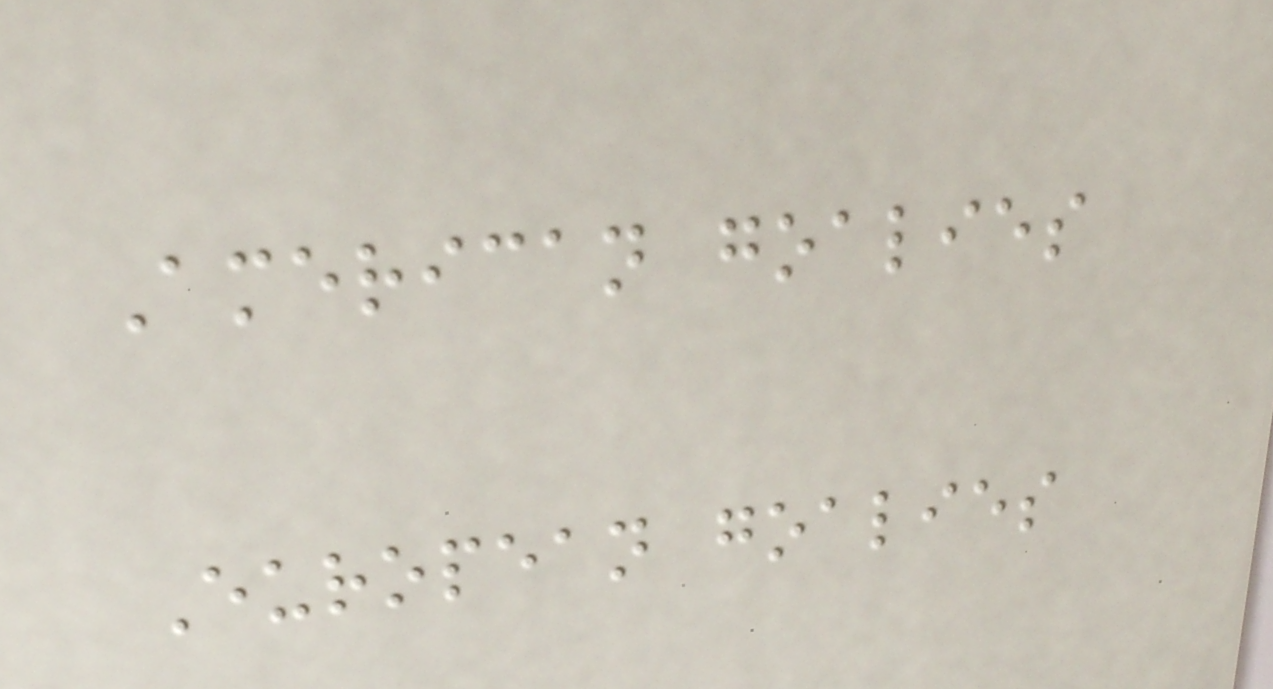American goalies
European goalies
